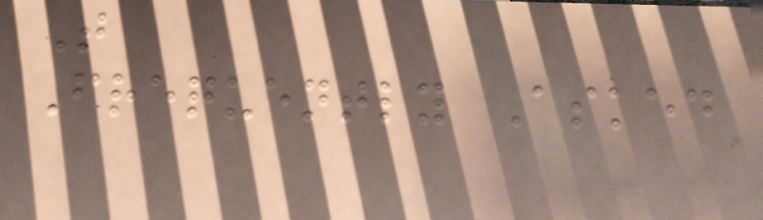T
Frequently Asked
